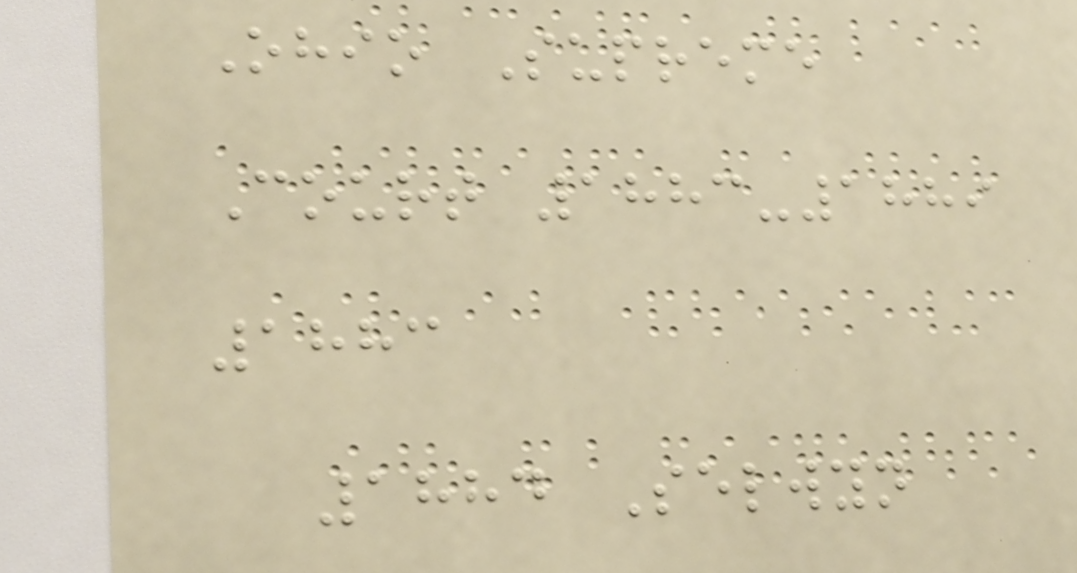Ohio Supreme
Court 1883-1889
1883
1884 Selwyn
